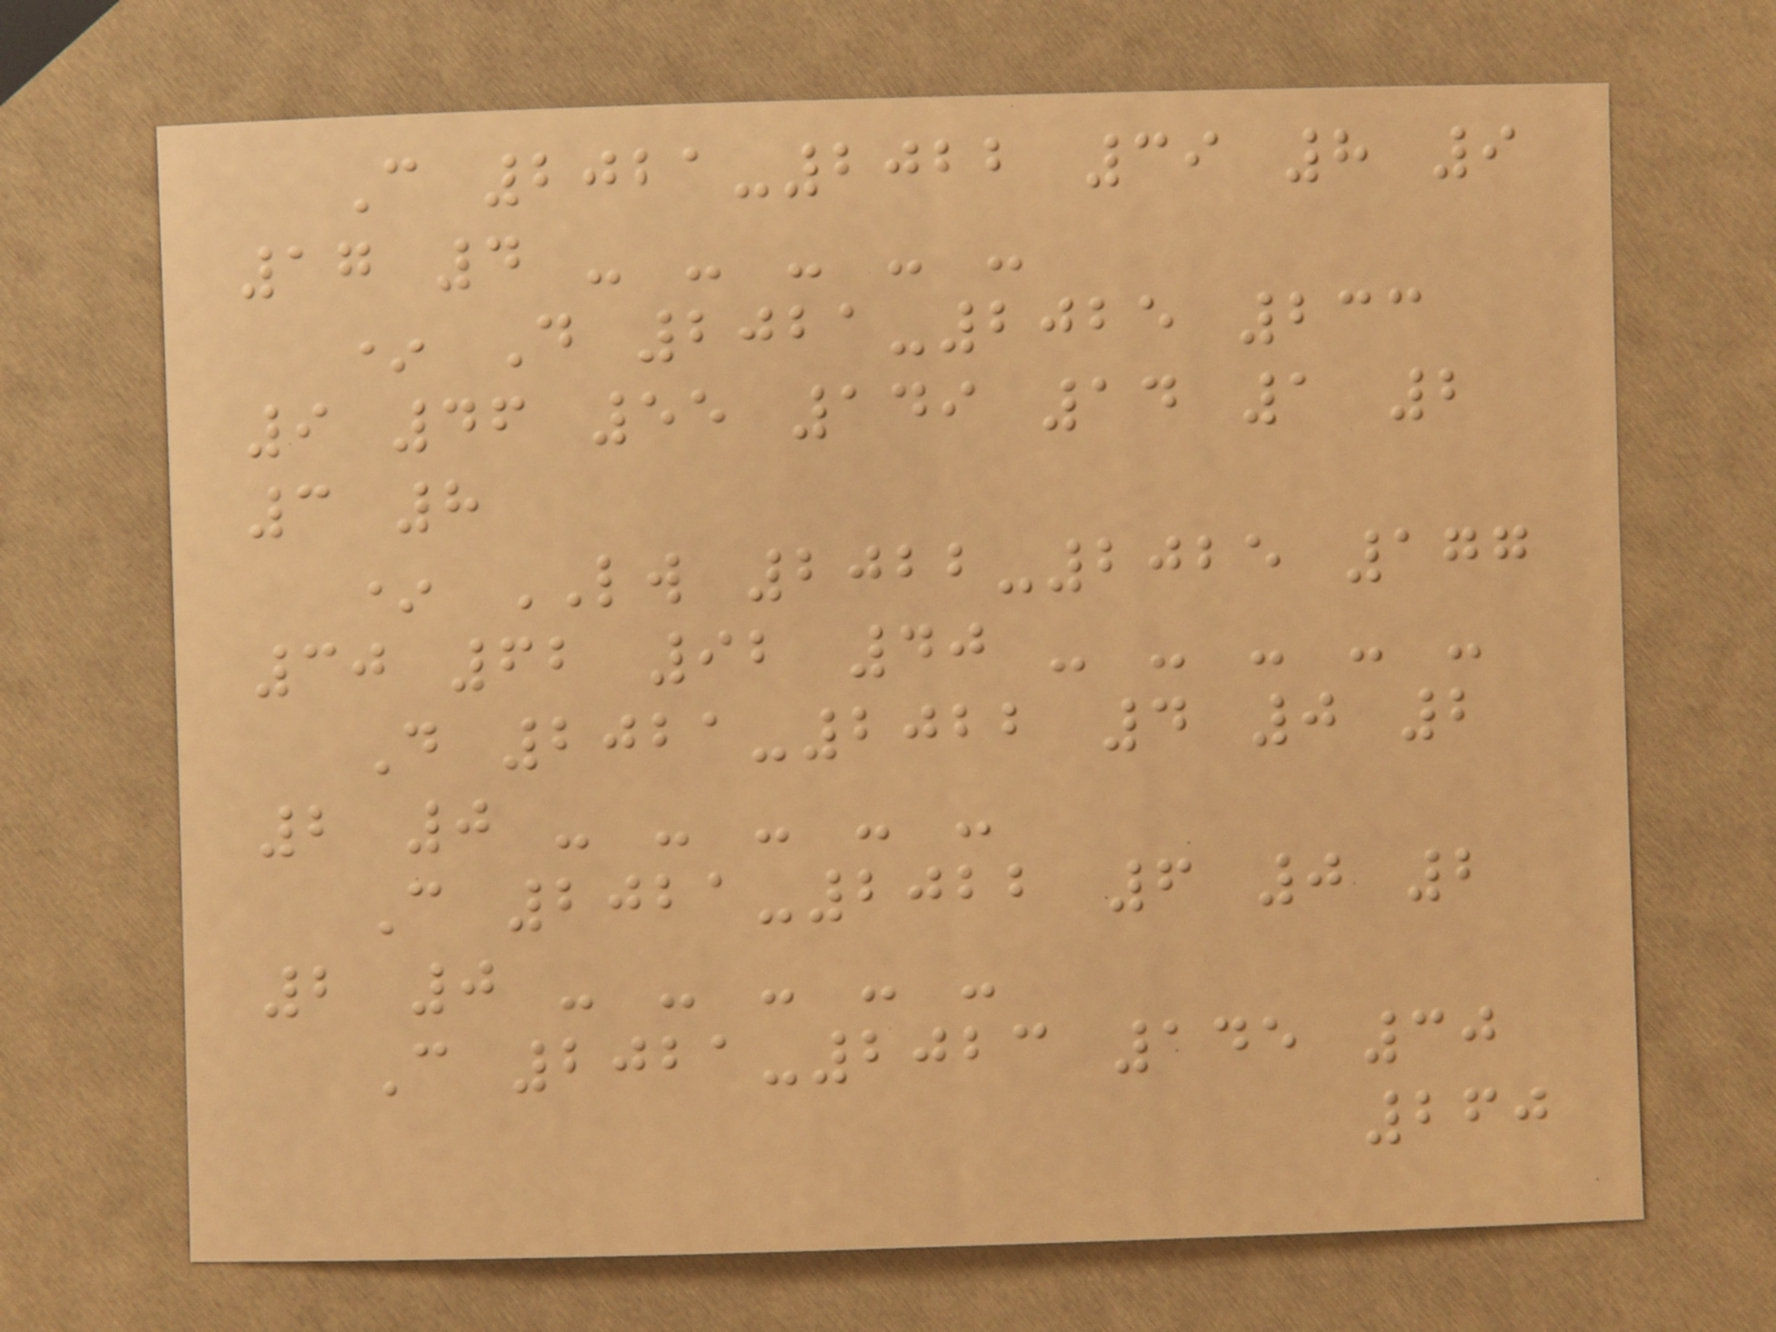C 2021-2022 39 8 9
17 4 - - - - -
* D 2021-2025 233
9 46 55 149 14 1 2
3 8
* LW 2022-2025 177
30 62 92 40 - - - - -
D 2021-2022 4 0 2
2 0 - - - - -
C 2021-2022 6 0 2
2 0 - - - - -
C 2021-2023 145 30
260
